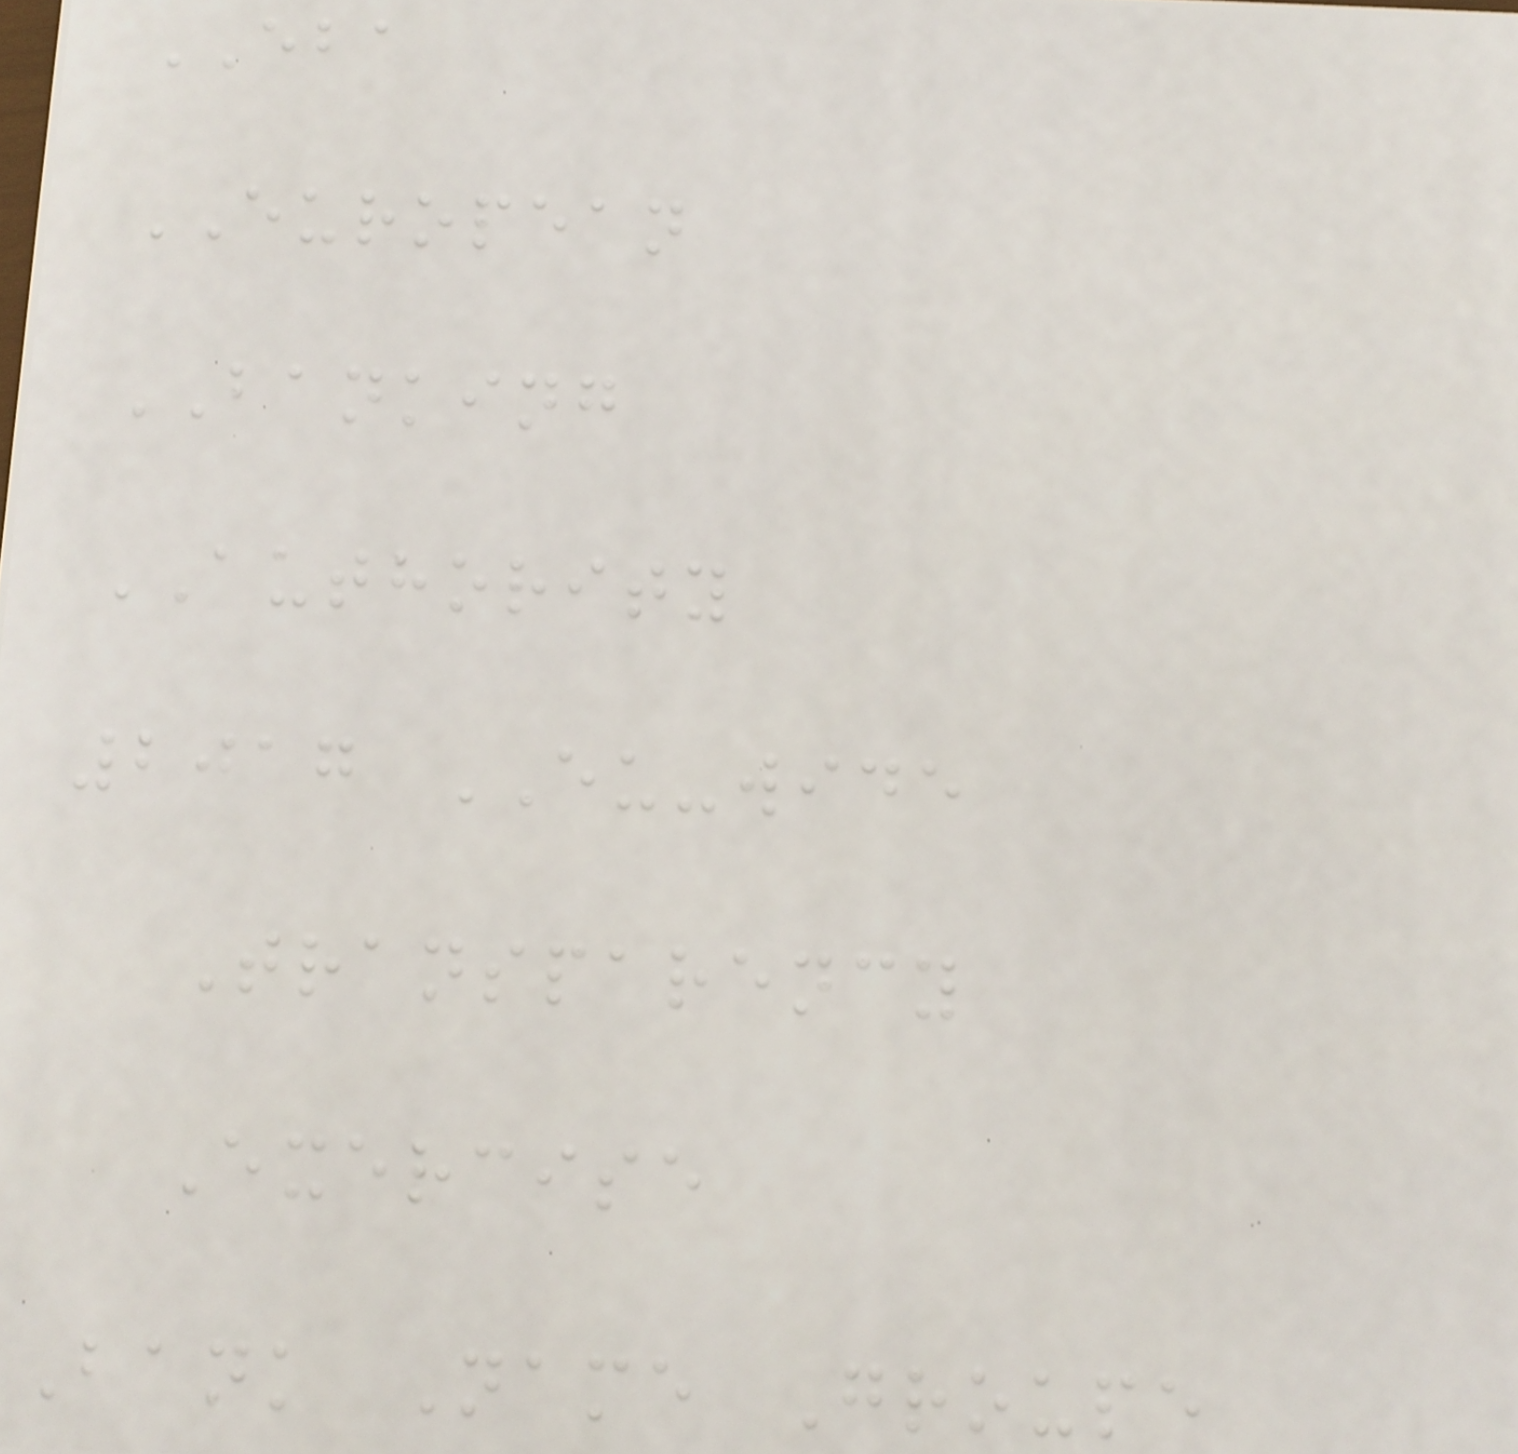EBA
EUROPEAN
BANKING
AUTHORITY
2017 EU-wide
Transparency
Exercise
Bank Name Groupe
